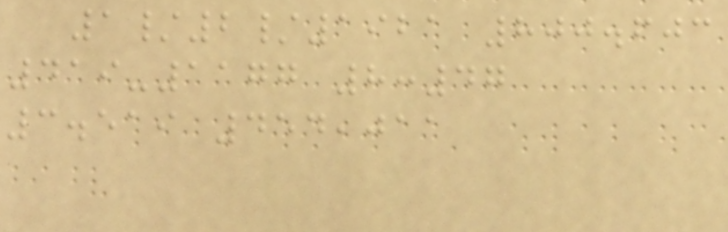1/2/1921 800.603
419-1177 8:47
3.519 454,011
